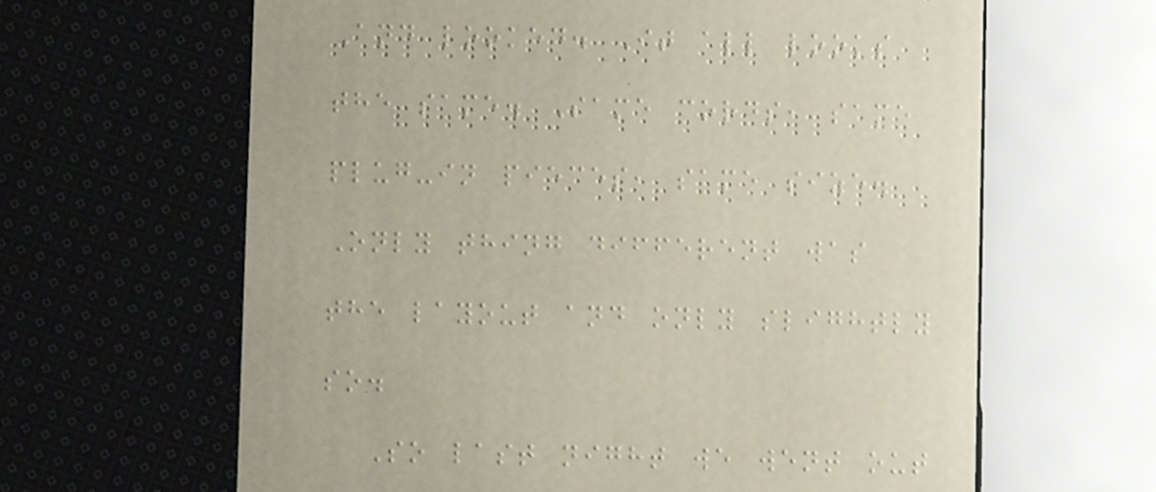And looked. It all looks
the same. Same cords, same
plug-in pieces, same size.
Only thing different was
the layout and only slightly
so.
So last night we went out
